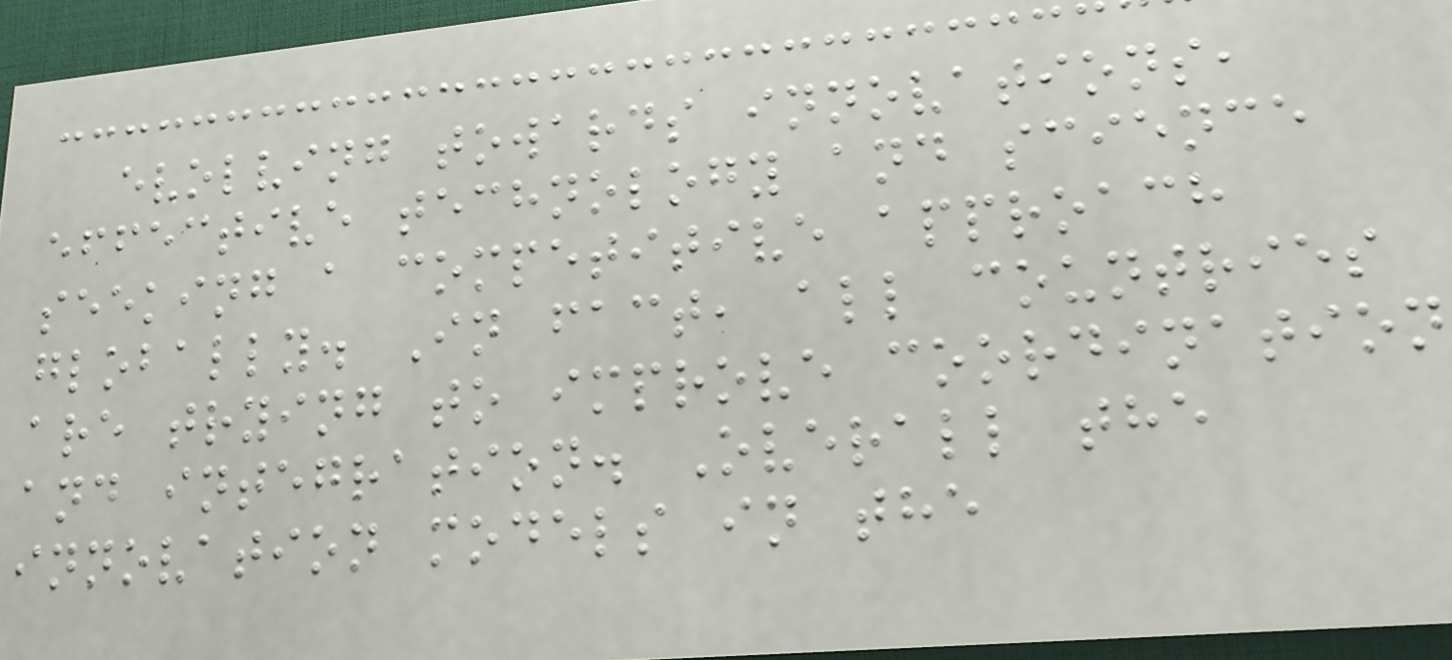evolving towards innovations,
effective technology and science
seeking a competitive approach
globally. In fact, all countries
are trying to improve coordination
and integration. Overall the
innovation models in the
